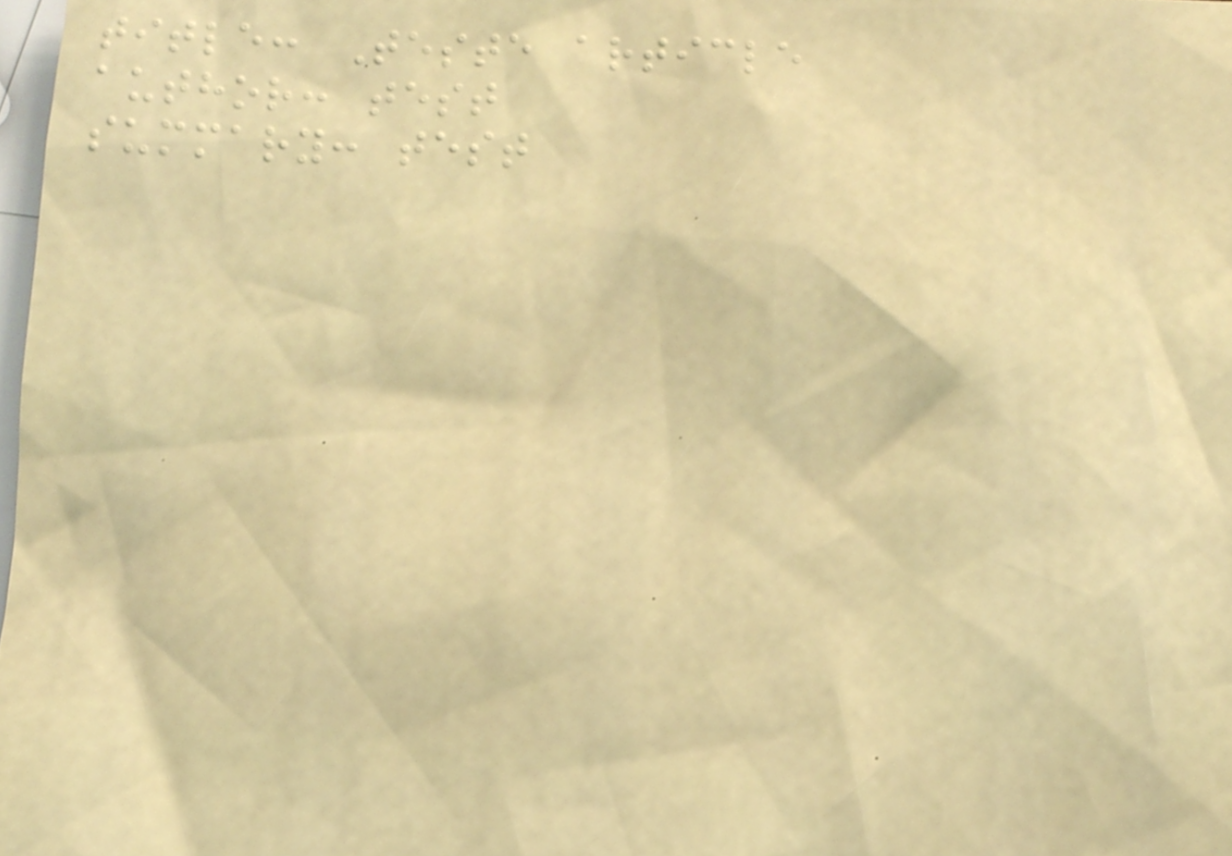title: Teste article
author: test
summary: test
